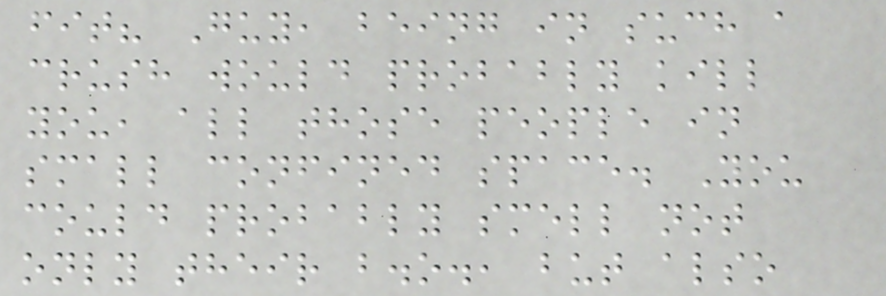fit? Guy, being in such a
crush would probably kill
you, all those people in
small confined space. You
could probably smell not
only their b.o., but also
